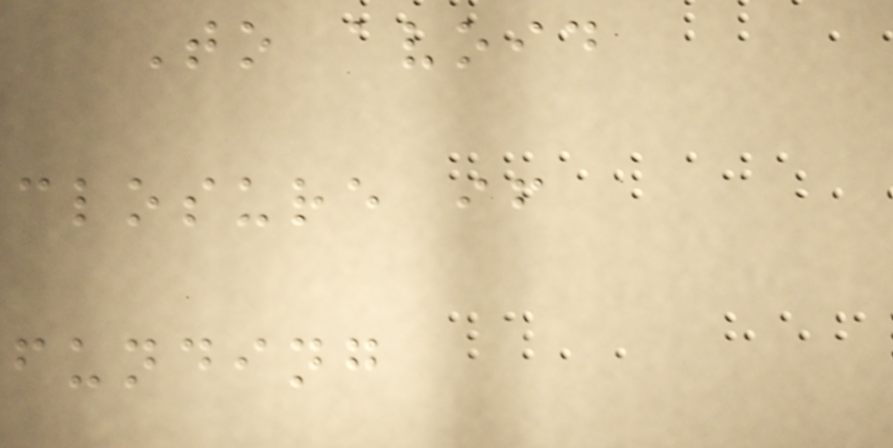To avoid
closure if
funding
